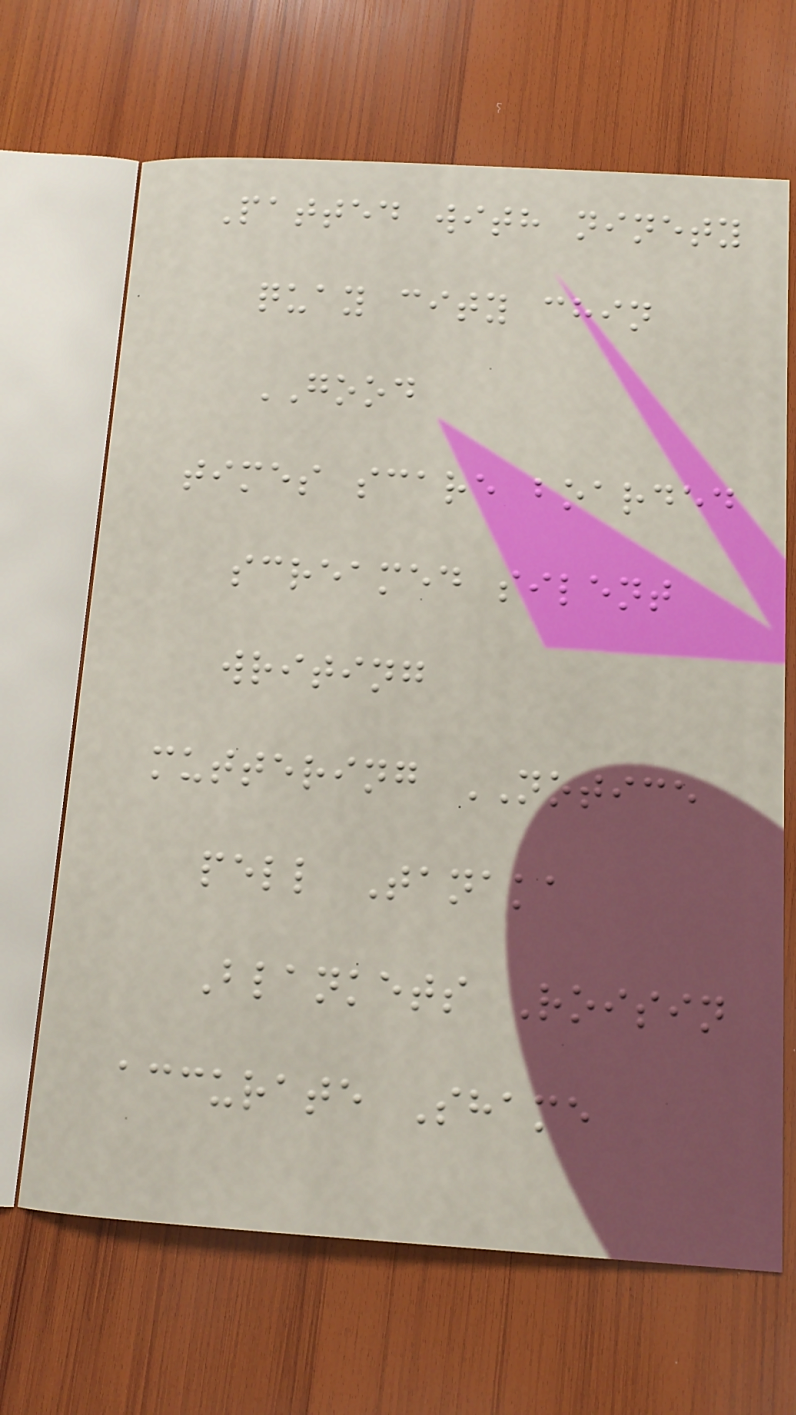Patted with ninety
quay city chin
GOOD
times scare boarded
screamed silent
writing
muttering NOTICE
pell Tanaka
Blankets Roisin
accurate Shame
